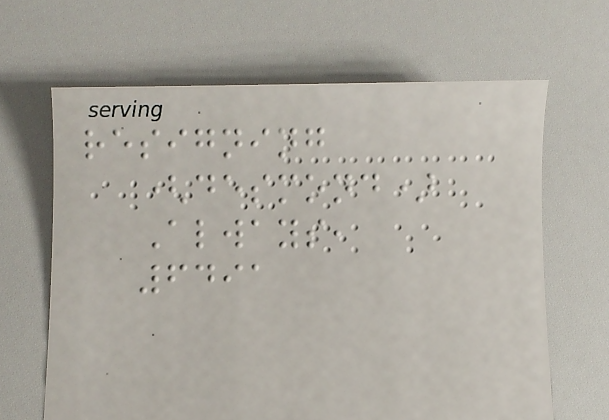resigning
(desmond)
Always,
6491
